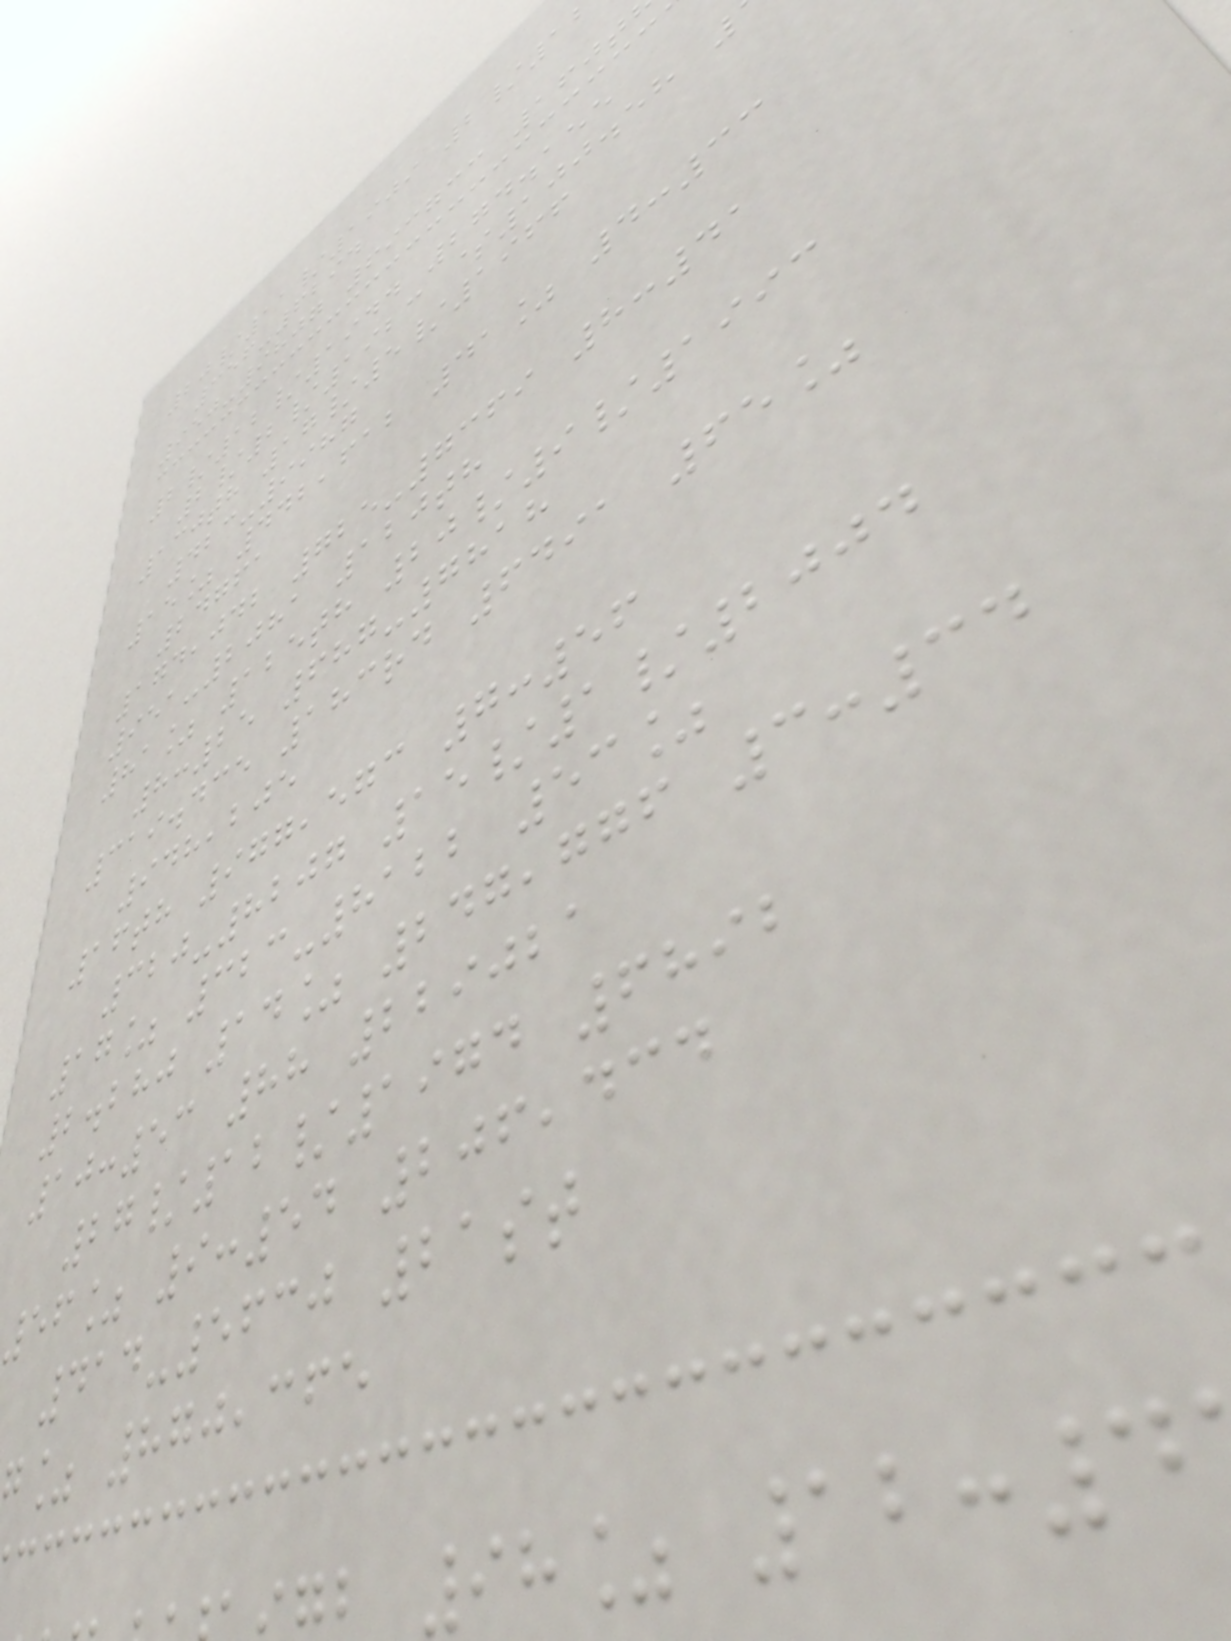20/11/1909 2/1
356-6294
950-9807 693733 160t
2/12/1944 274.155
2/2/1923 $100.58
130th 17/5/1966
423-9987
15% 442,612 41% 4:33
24761
174,042 725-7369 8:41
951-2081 120th
81% 125th 20/9/1993
8:25 687-7818
319.435 183rd 6491 65%
948,205
16th 977,573 7:56
320-8207 15/1/2004
17% 323-8122 53%
2.280 14% 247,776 3:34
10:53 88 229021
27/12/1974 6892
56% 9:54 206,434
414-5630 21st
% 870,365
98% 12:4
